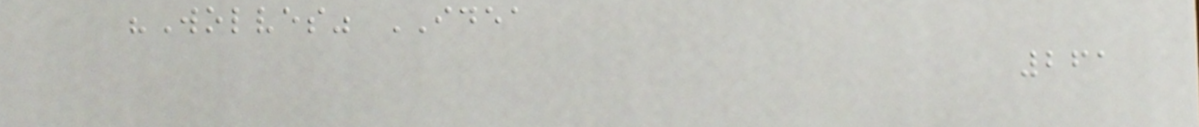"Wolves" IDEA
261
